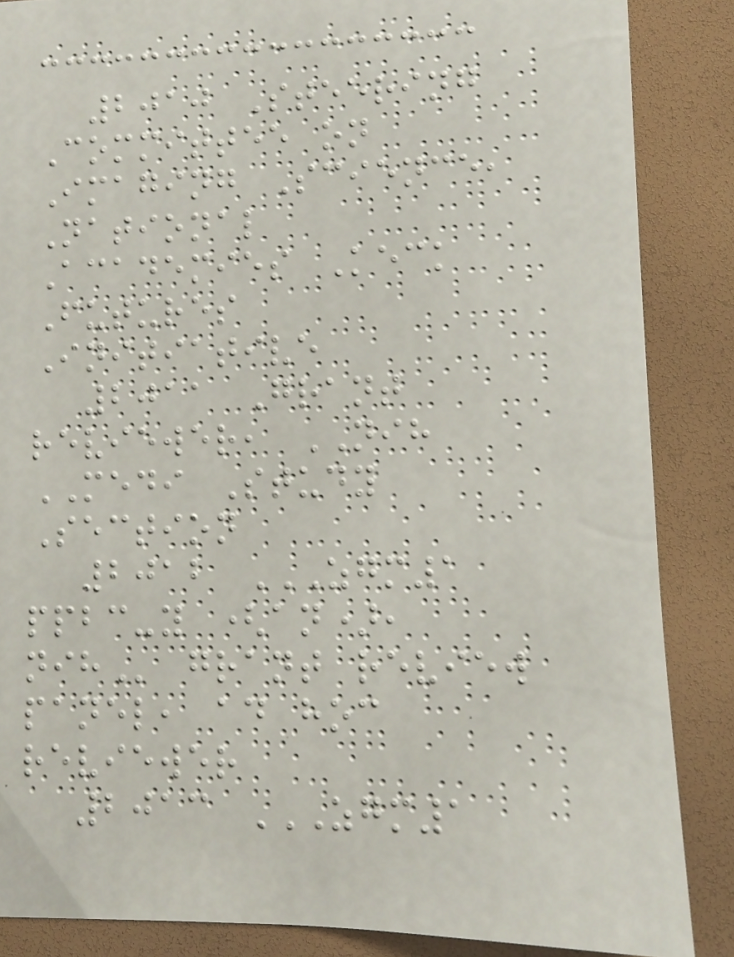2010 Steering
Committee on
Imaging Science,
National
Academies Keck
Futures
Initiative
2011 Grant
reviewer, NIH
MEDI Study
Section
2012 ZGM1
PPBC-Y (AN),
NIH grant review
panel, ad hoc
reviewer
2013 ZGM1
